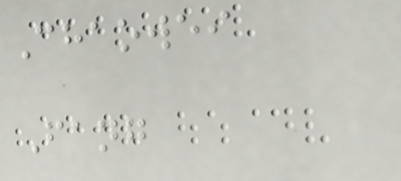Chaowei
Fang
